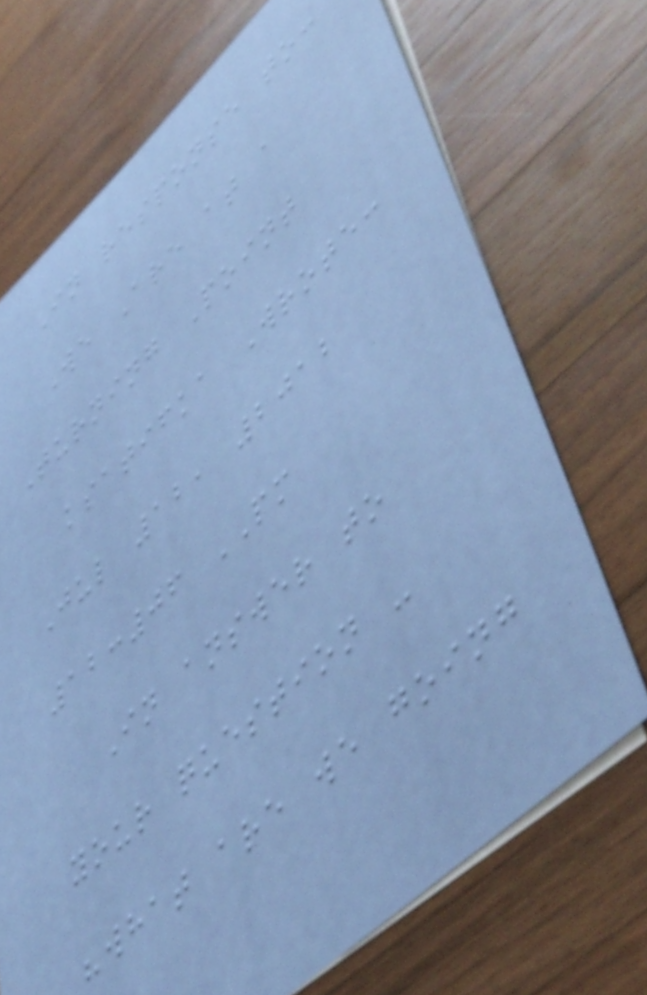In response to:
We Are at a
Turning Point
ksatifka Wrote:
Jul 12, 2012
12:06 PM
In answer to
your question -
"what are we going
